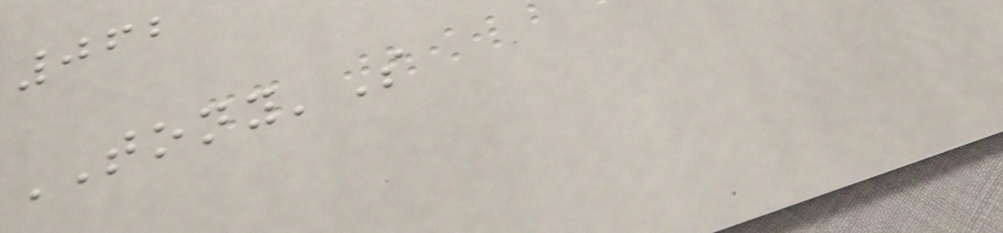062
TONY'S
